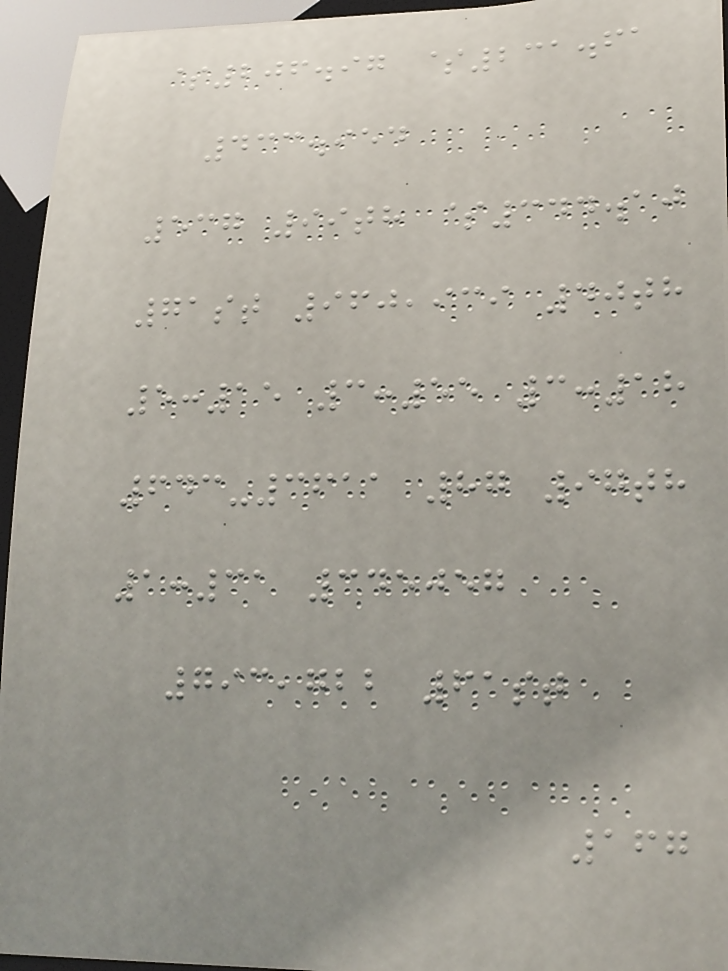$206.97 $231.61
433.954
537 99th $344.10
71st 960,939 40th
5:15 3:55 3:18
643-3611 87 97th
1:31 345057
793,722 61st
167
